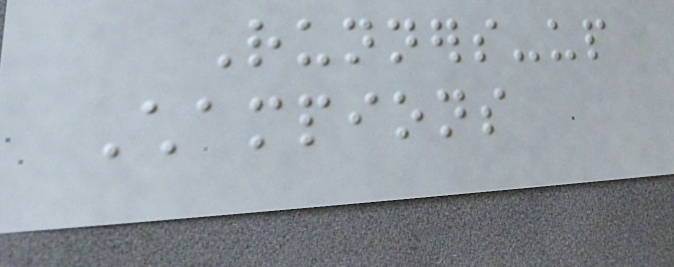Runners-up
Champions
